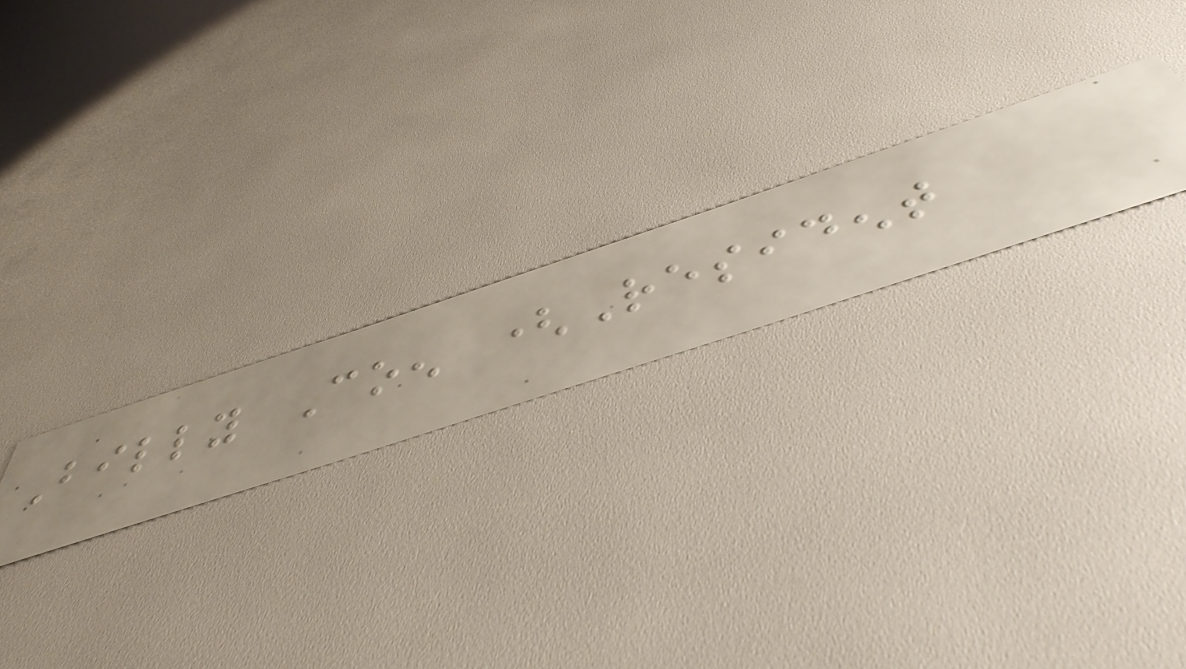Billy Coen (Resident
